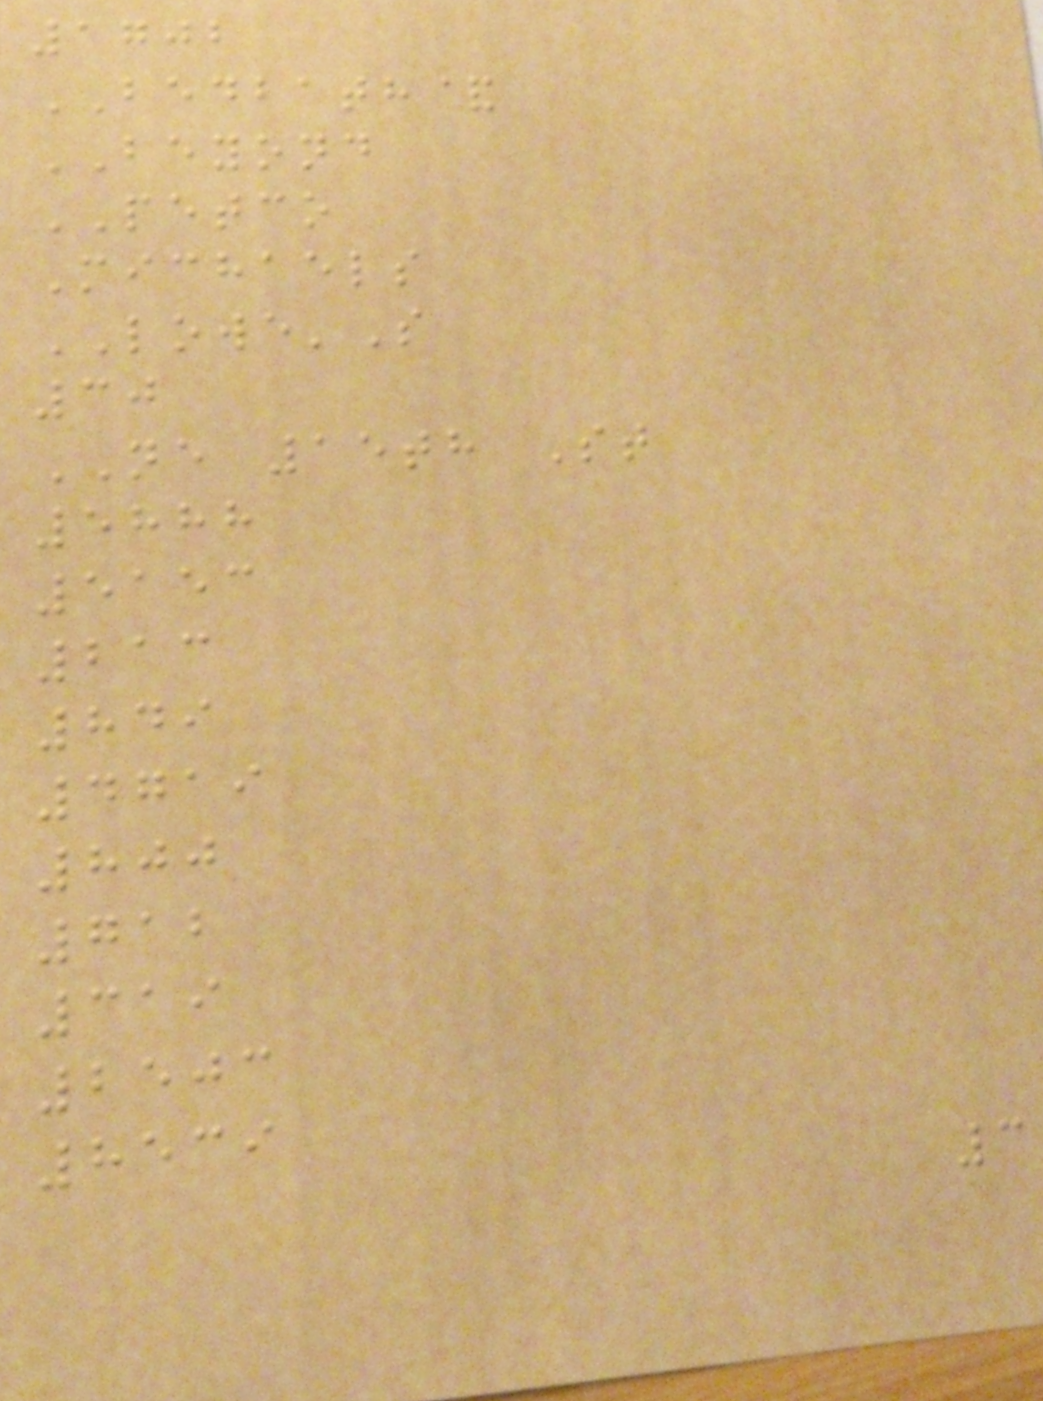1702
BEDBATH&
BEYOND
PETCO
Michaels
LOWE'S
30
NE 15th St
5888
5153
213
849
4719
800
712
319
2503
8539
3
